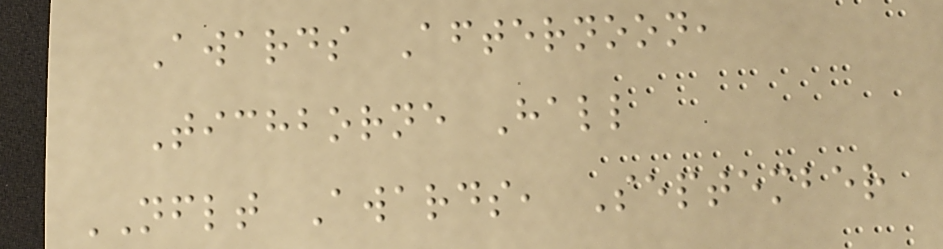Awards Afternoon,
Tichborne Hall
NFLT Awards, September
